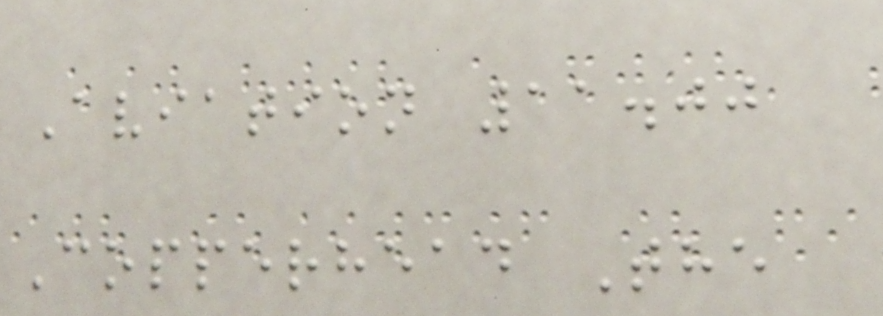Aviation 11.00
Copperhead The
